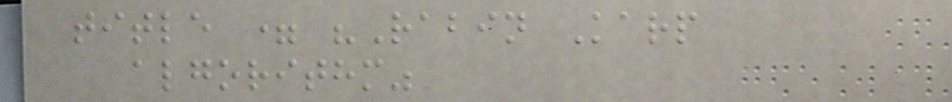title = "Rabin Karp
algorithm"
